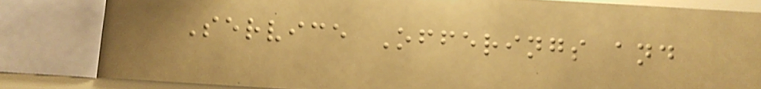Service Offerings and
